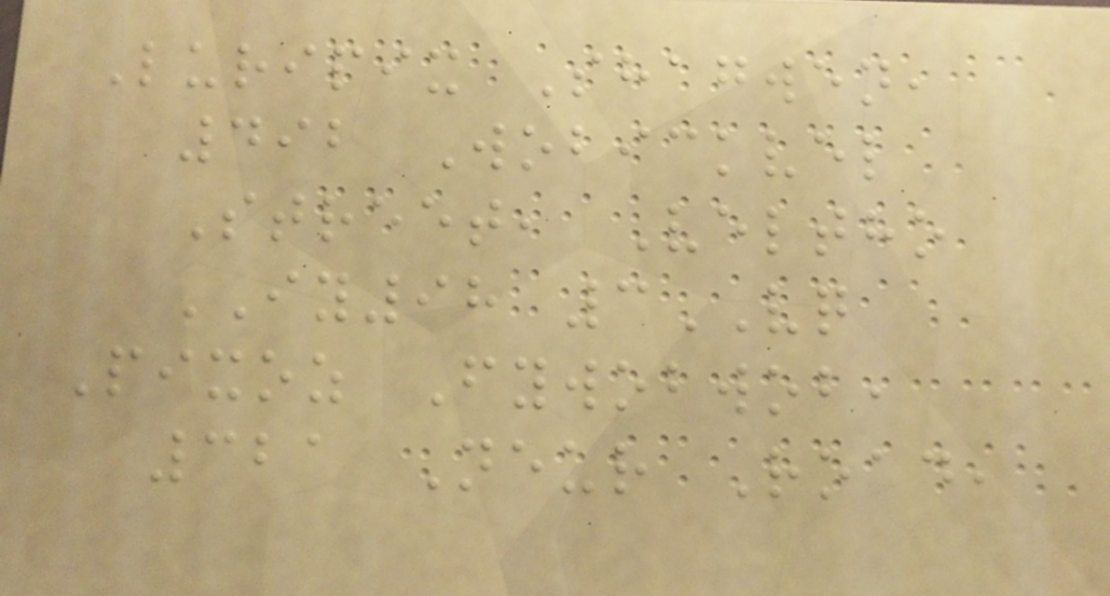Luripix Shagwen,
492 Wobickvel
Street, Veltho
IY98 3VQ
Pixoz Fywobwob,
321 Neur Road,
